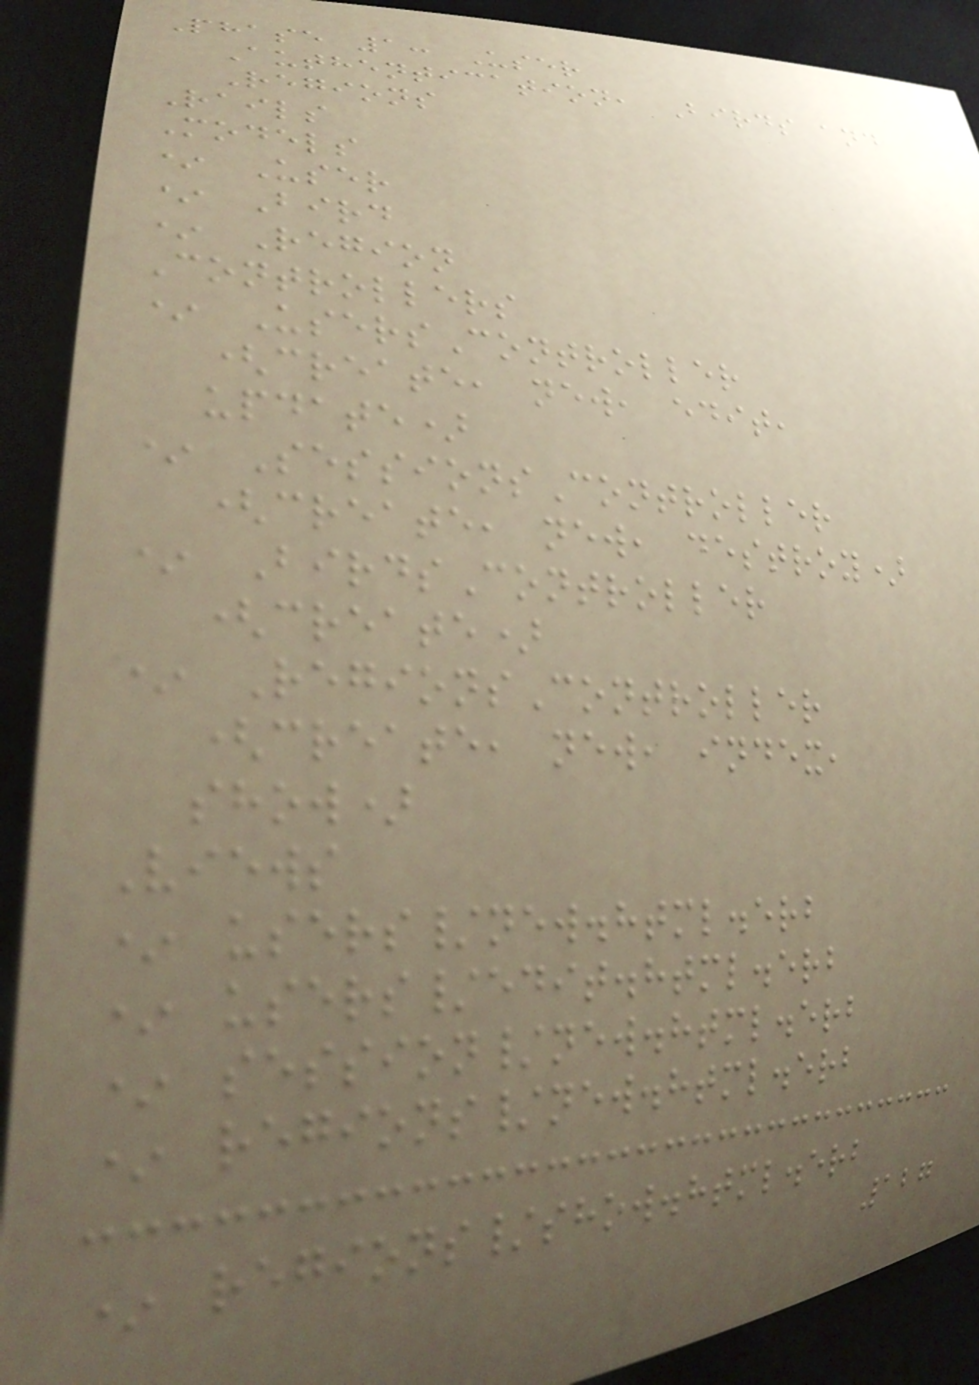Phase 1: User
Authentication, Birds and
Regions
Rails
Models
* User
* Bird
* Region
Controllers
* UsersController
(create, new, edit,
update)
* SessionsController
(create, new, destroy)
* BirdsController
(create)
* RegionsController
(create, new, index,
show)
Views
* users/new.html.erb
* users/edit.html.erb
* session/new.html.erb
* regions/new.html.erb
* regions/show.html.erb
127
